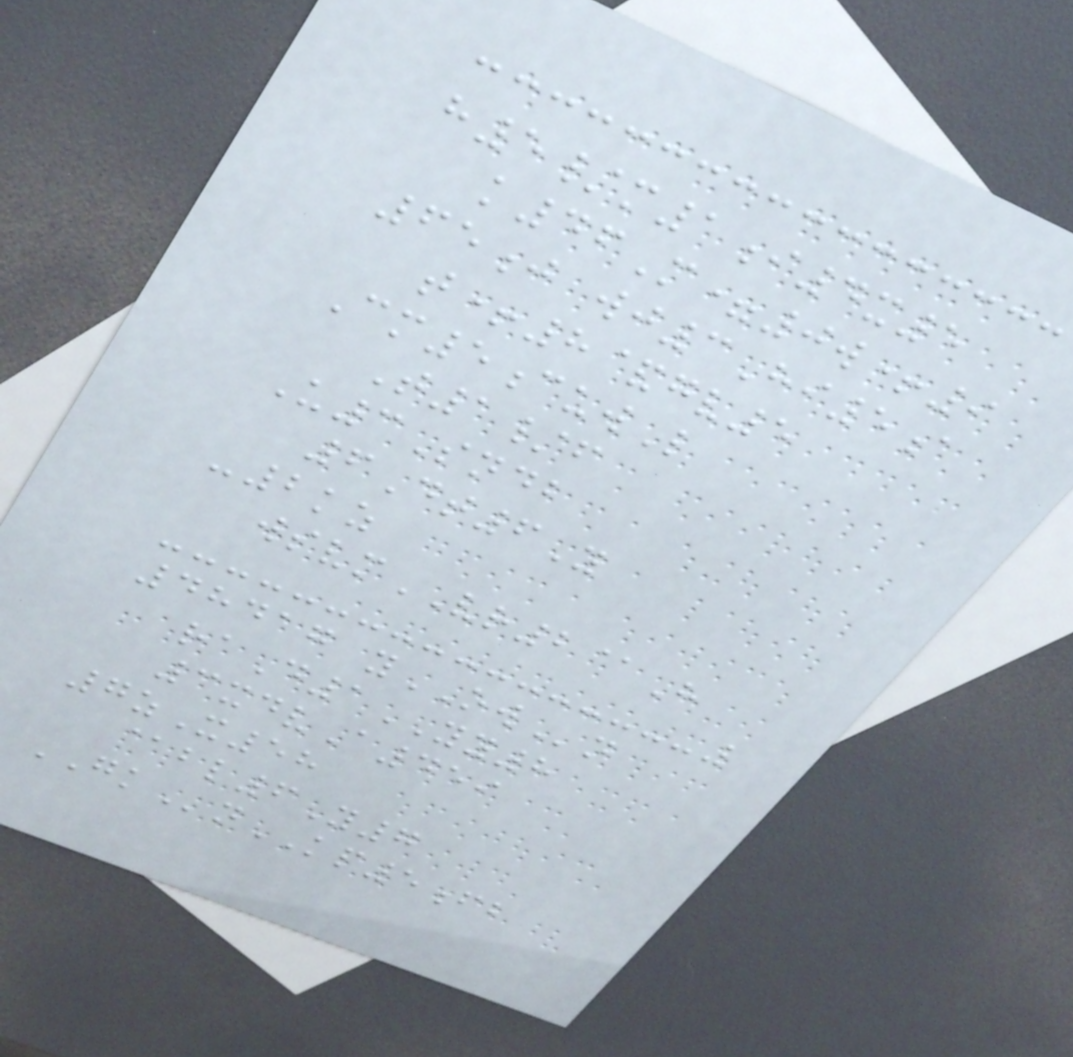h5/m1i4x5
k46M=0w+9
65j wj3Hi5a
t+8&gv5
Cm5cuwL
T1/f
U3Sndb
6Dt6Y
-2kz
wsvmVR2@H
48417 yOWn
raD1YY8
3xdvA459
7zX58
@bl6Y7
GKnKP5fb
